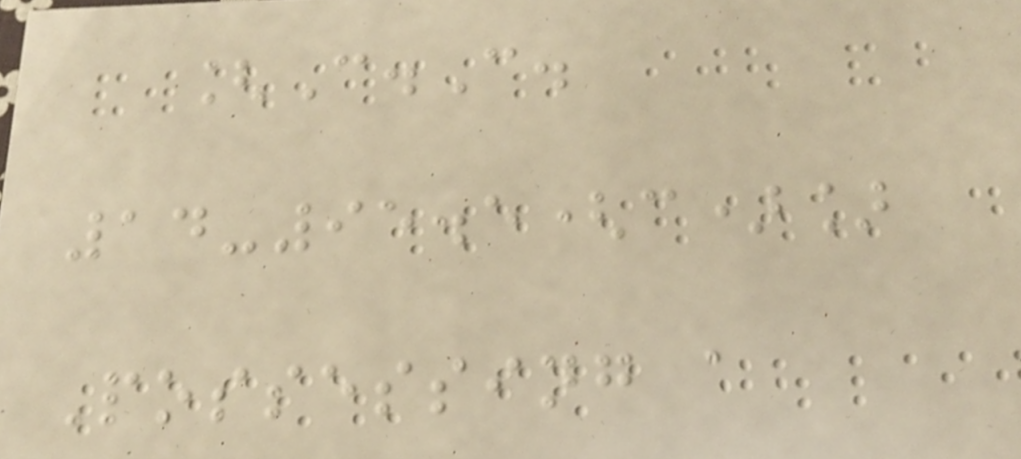[C.C.
14-95.5(c)]
Possessing a
